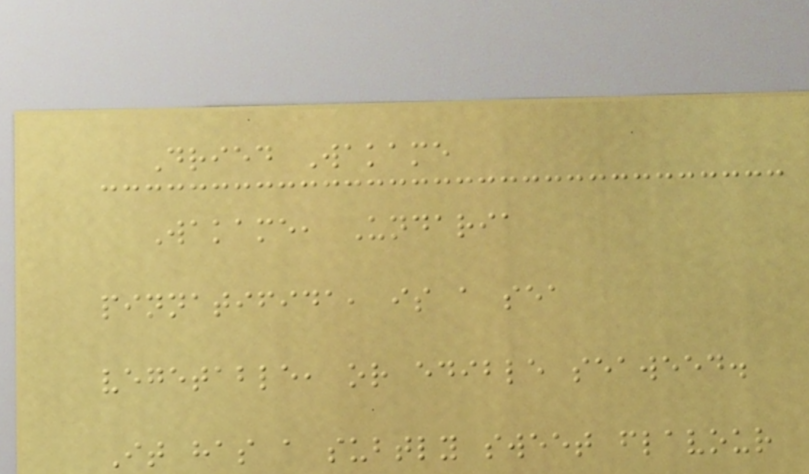Dried Wakame
Wakame, Undaria
pinnatifida, is a sea
vegetable, or edible seaweed.
It has a subtly sweet flavour
